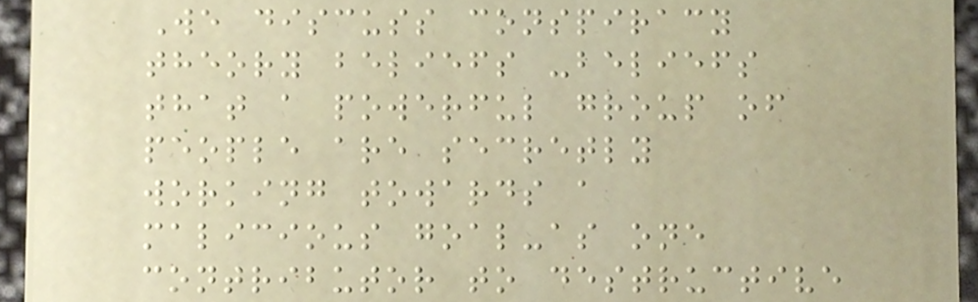We discuss conspiracy
theory beliefs -beliefs
that a powerful group of
people are secretly
working towards a
malicious goal-as one
contributor to destructive
